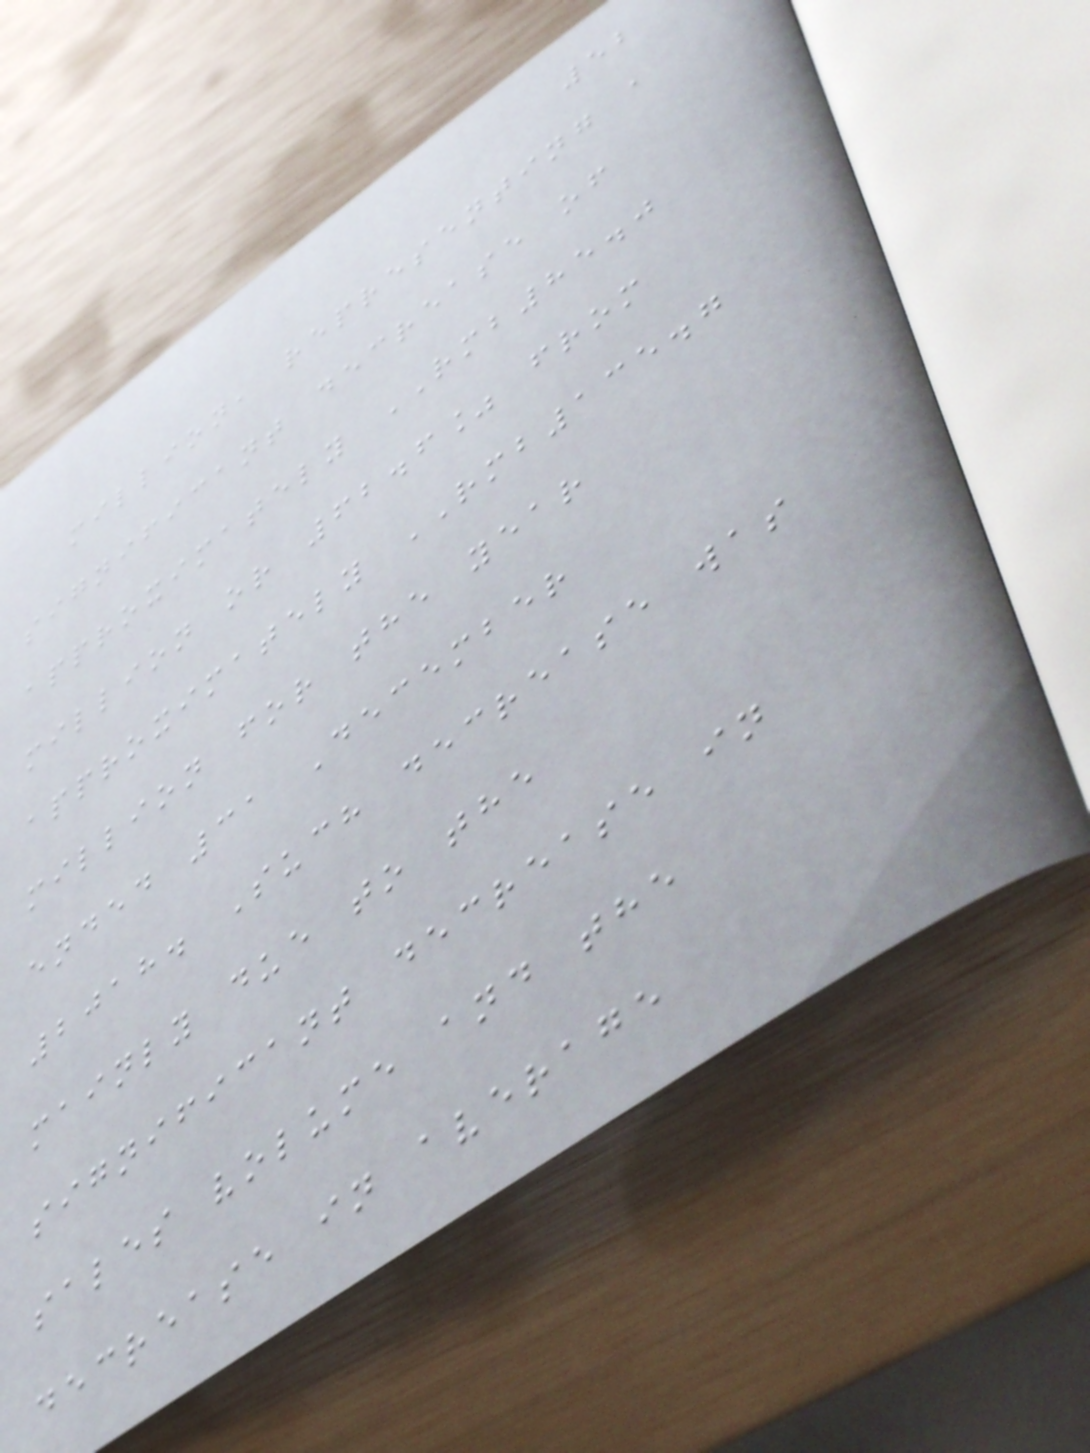52
million, representing a
significant decrease of
approximately RMB85.0
million or 62.6% from
approximately RMB135.7
million for the year
ended 31 December
2018. Such decrease was
mainly due to the
significant decrease in
sales volume and the
decrease in average
